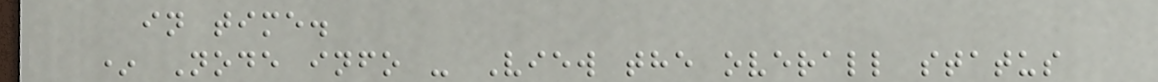in time.
* Node info - View the overall status
